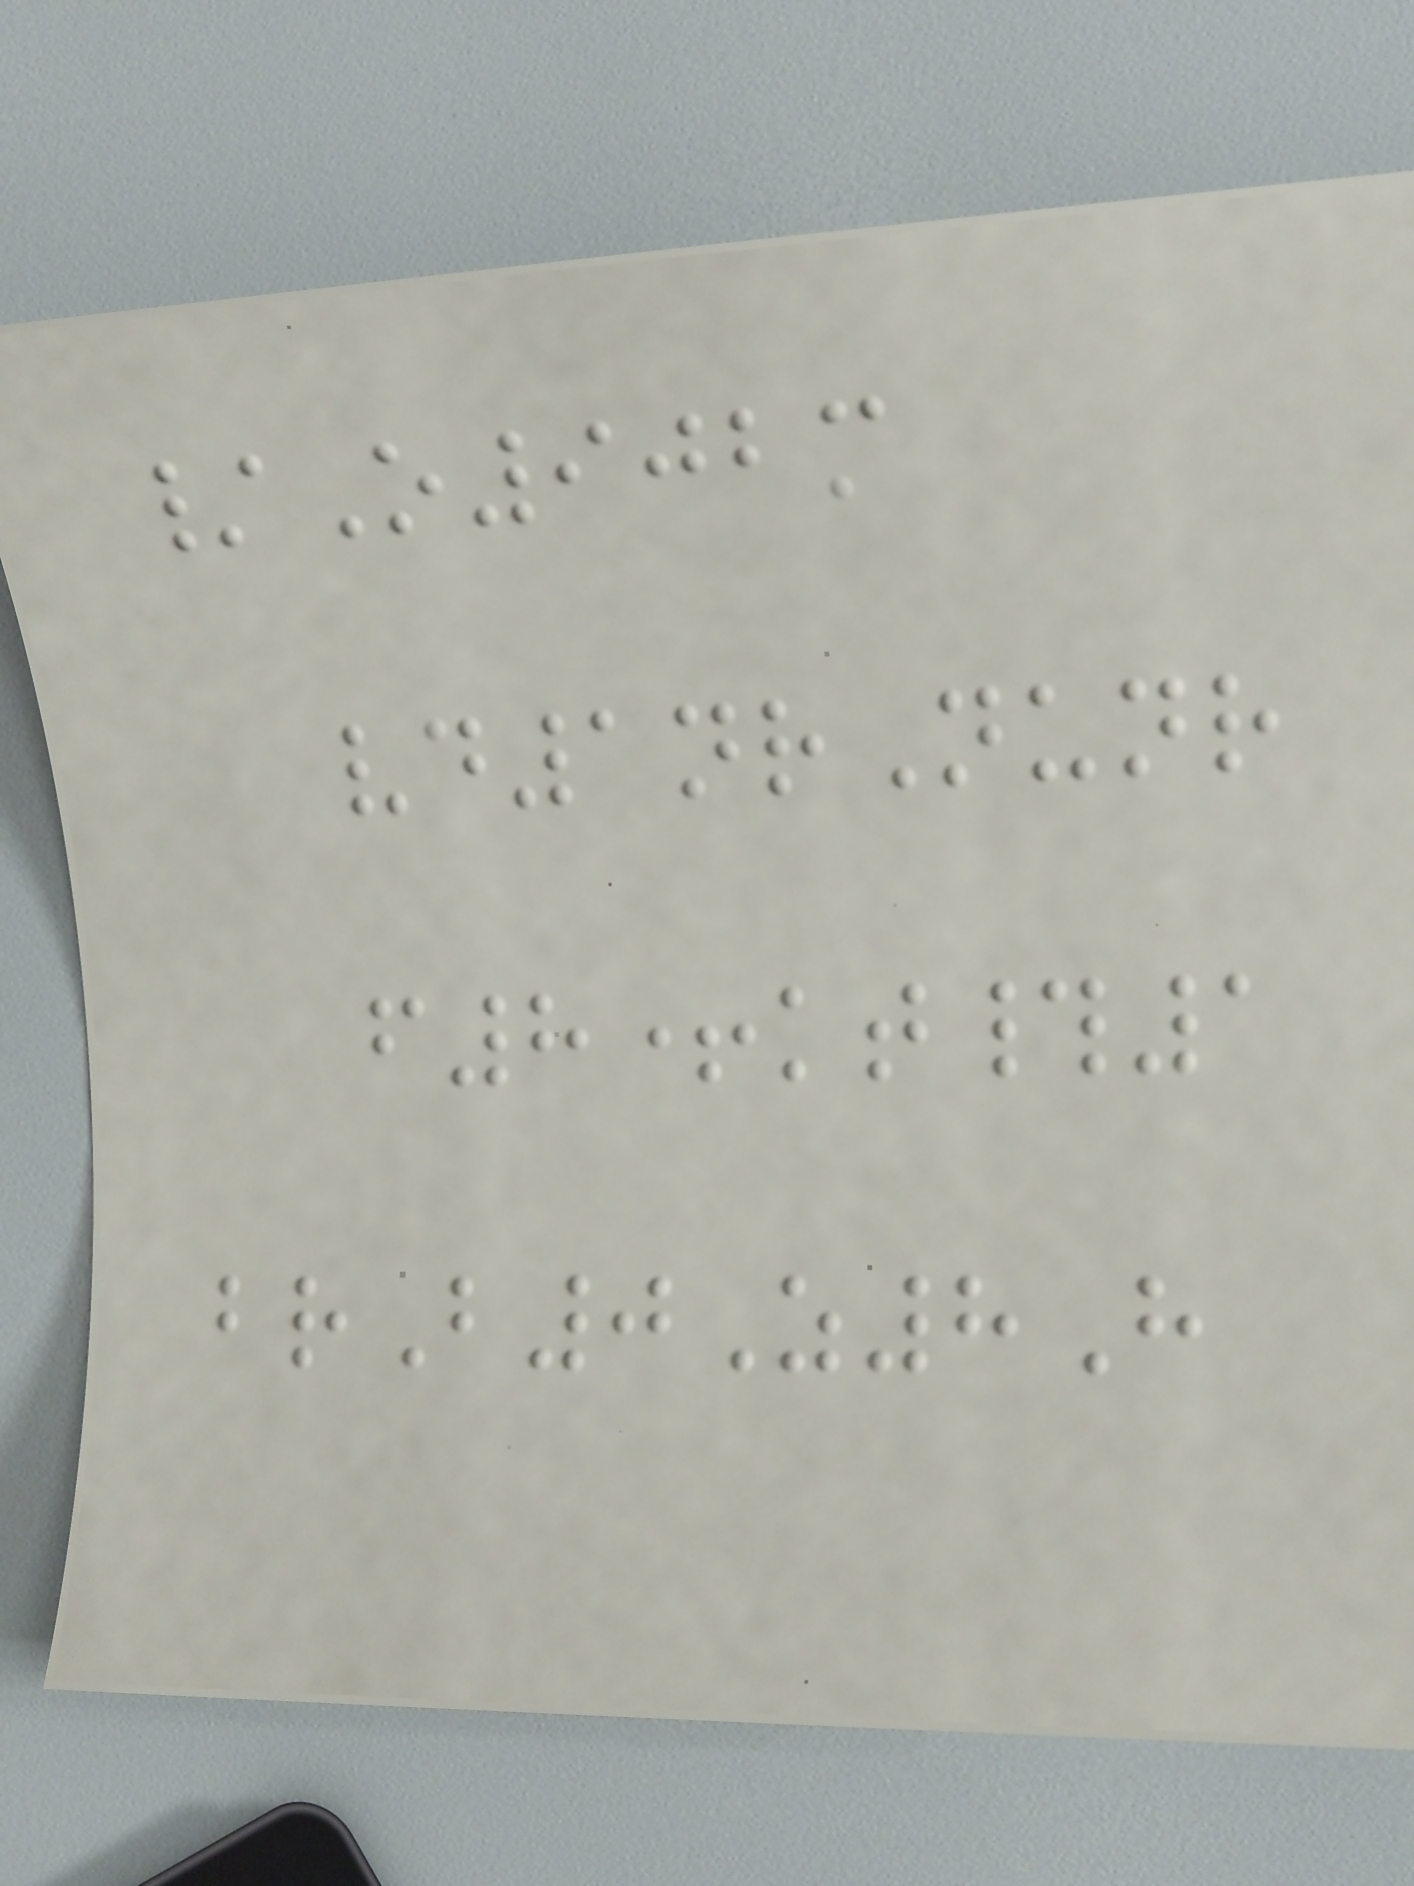/O902m
vd1nrNunr
f8+kt#1
brB0Z8H
